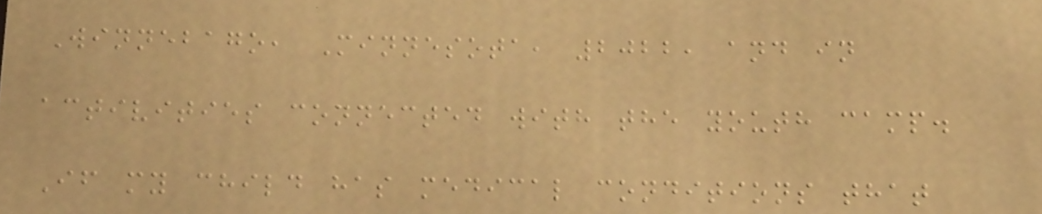Winnebago, Minnesota, 2022, and in
activities connected with the youth camp.
If my child has medical conditions that
